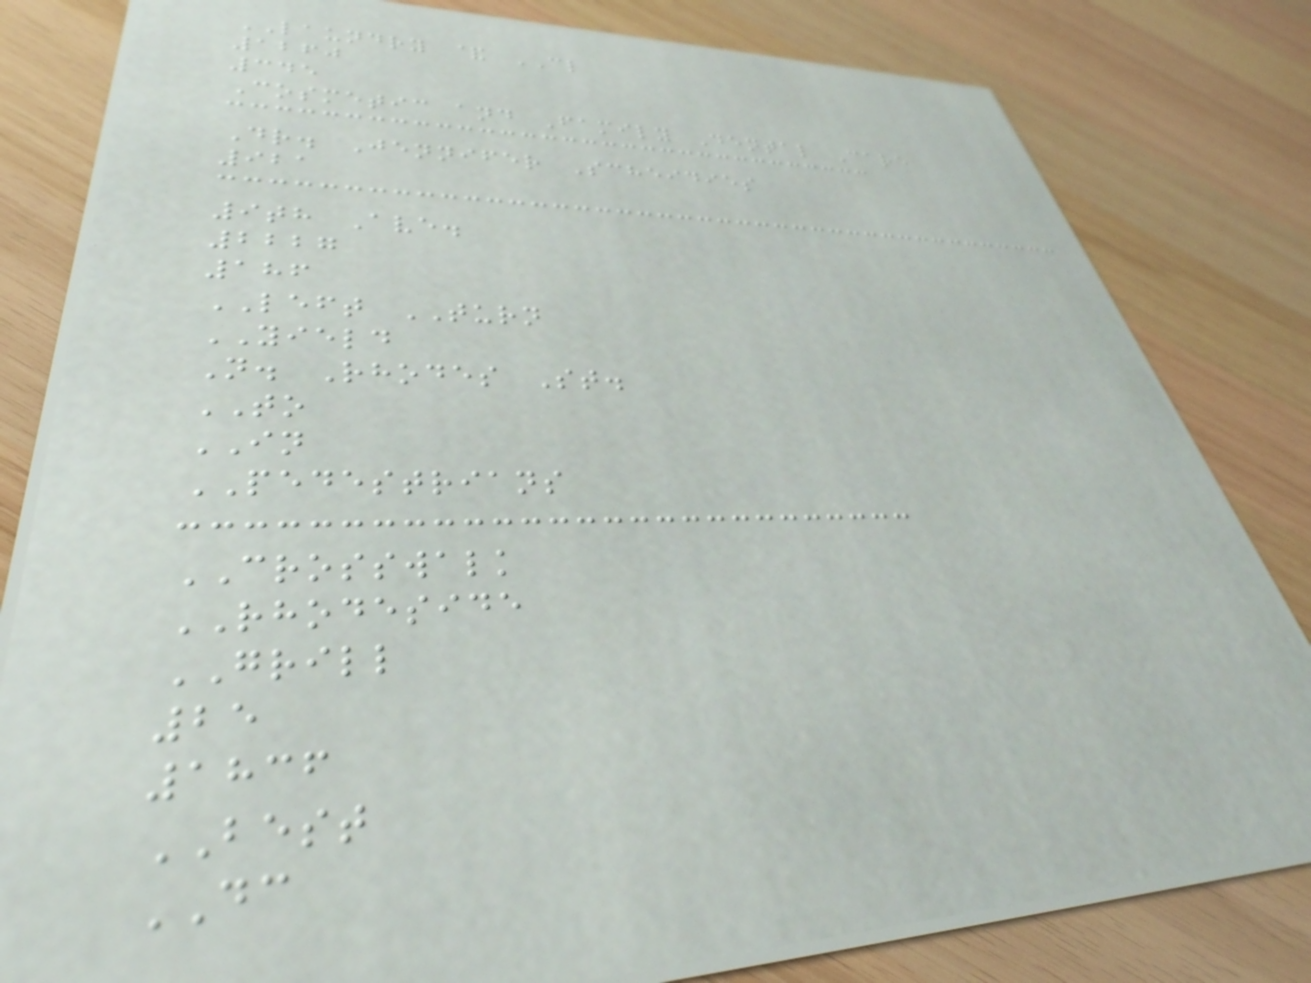LAUNDRY & CL
1260
345
Cosmetic and Family Dental Care
Dr. Jennifer Scheidies
921
9th Ave.
2227
186
LEFT TURN
YIELD
N. Rhodes St.
TO
IN
PEDESTRIANS
CROSSWALK
RHODESIDE
GRILL
25
1836
BEST
DC
